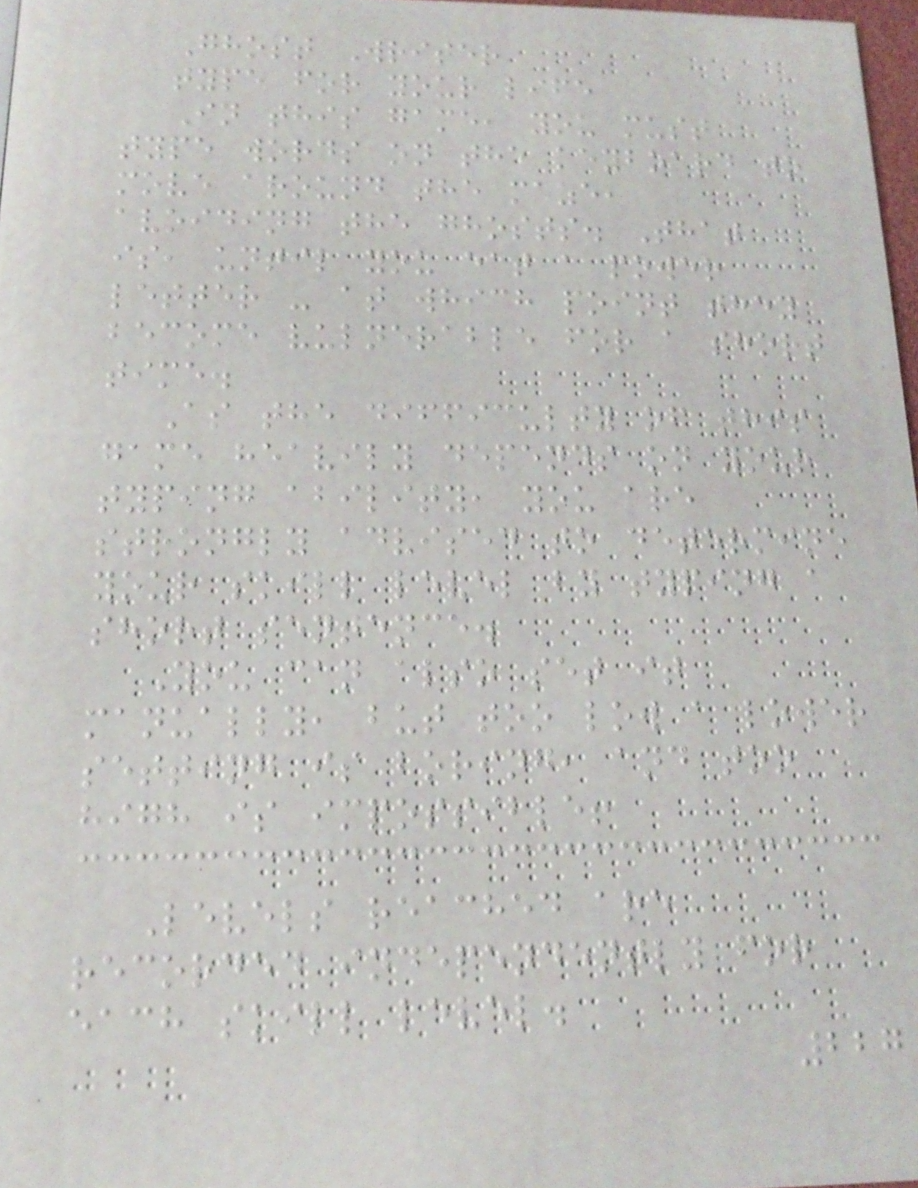Ghost Writer
type for your life
In this game, you must
type words on the keyboard to
move around the maze,
avoiding the ghosts. That
is, until you eat a power
letter - at which point they
become vulnerable for a short
time.
As the difficulty of this
game heavily depends on your
typing ability, you are
strongly advised to determine
your skill level by typing a
short sentence.
You can also set it
manually, but too low a lower
setting is boring, and too
high is impossible!
Levels reached are
recorded independently for
each skill level.
227
